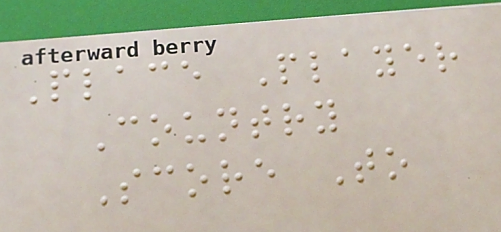Place Player
Country
Score To
